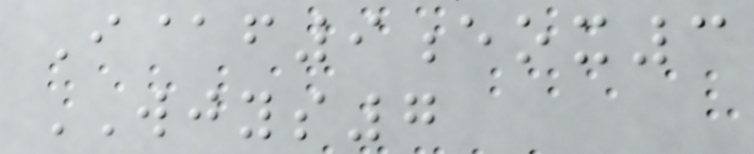I@f9eox3
WJYS7
